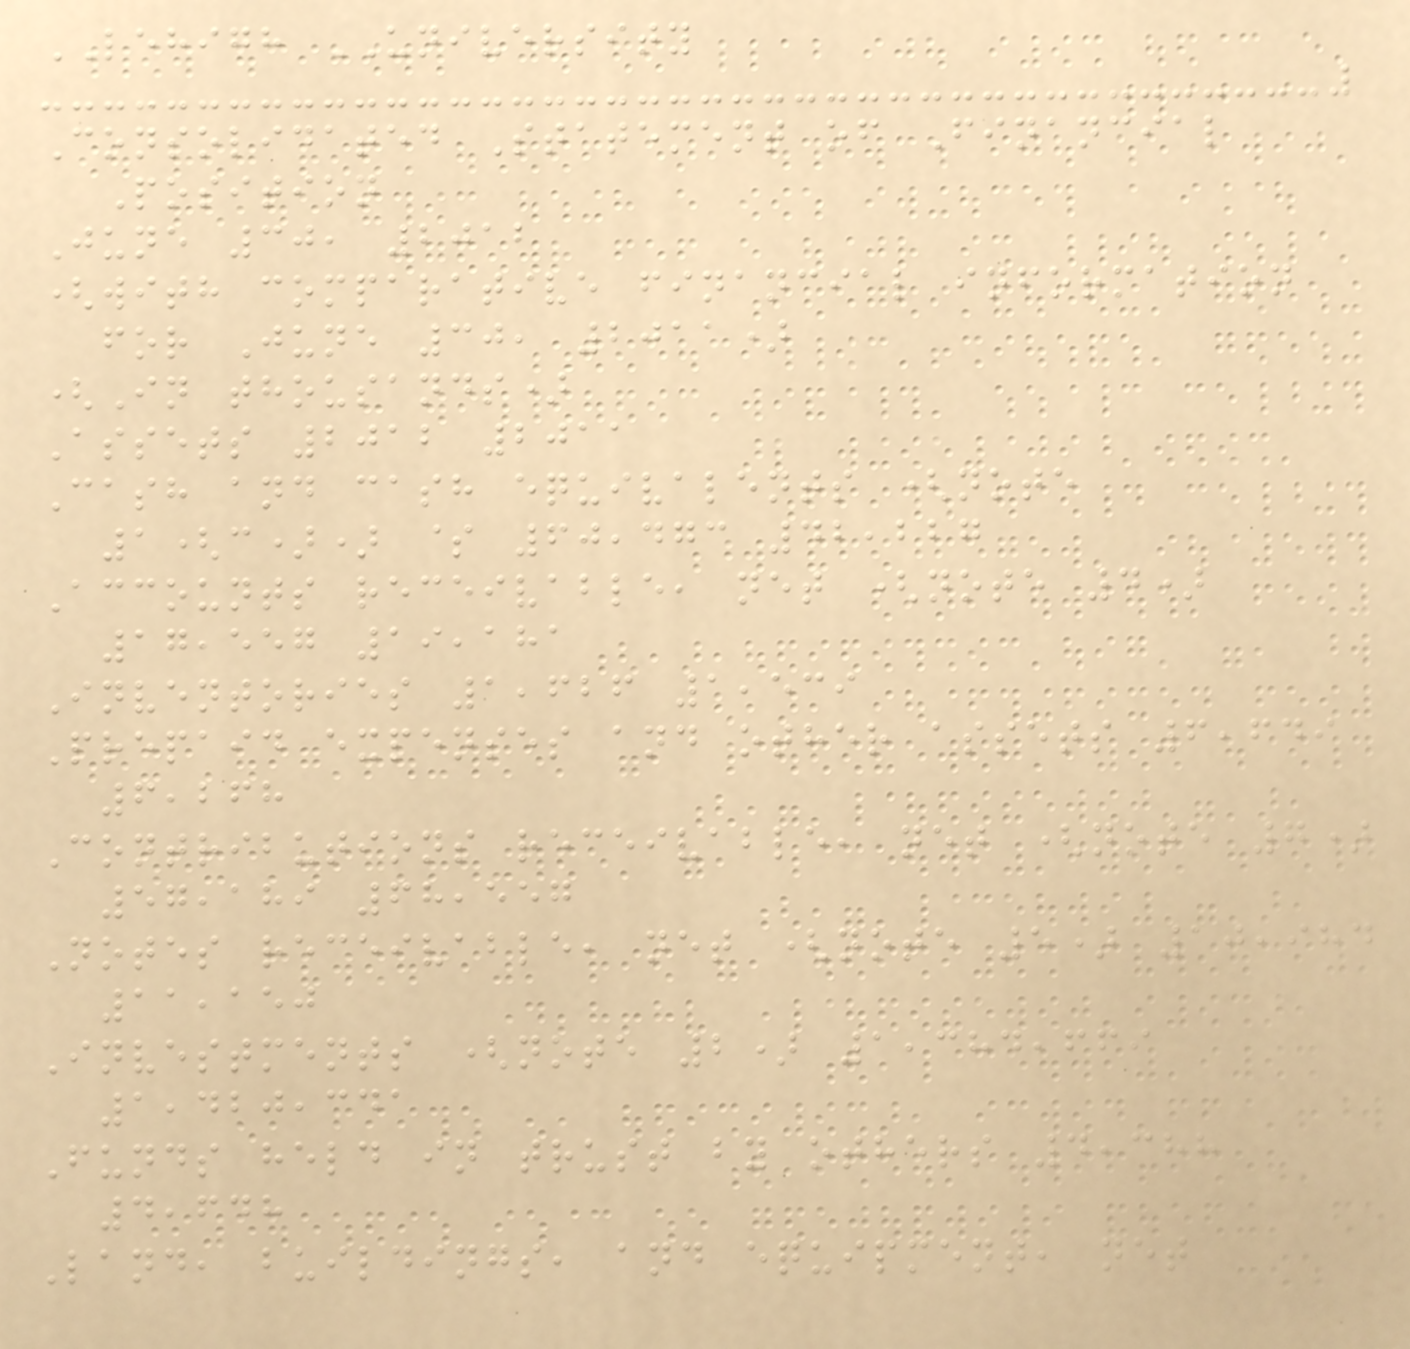LEHIGH UNIVERSITY
Consolidated Statement of Financial
Position
June 30, 2012
(with comparative financial information
for June 30, 2011)
(In thousands)
Assets 2012 2011
Cash and cash equivalents (note
1(c)) $ 60,473 42,227
Accounts receivable, net (note 4)
17,557 19,181
Inventories 1,626 1,539
Prepaid expenses and other assets 6,649
6,268
Contributions receivable, net (note 7)
57,189 68,557
Notes receivable, net (note 5) 10,984
11,150
Investments (note 2) 1,384,669
1,420,341
Funds held in trust by others 4,388
4,648
Land, buildings, and equipment, net
